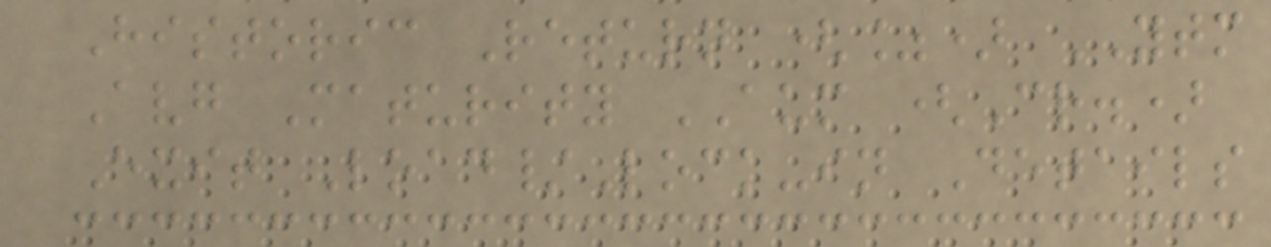Historic Return (%) YTM
Avg Maturity AUM (Cr.)
Exit Load/Lock-in Details
